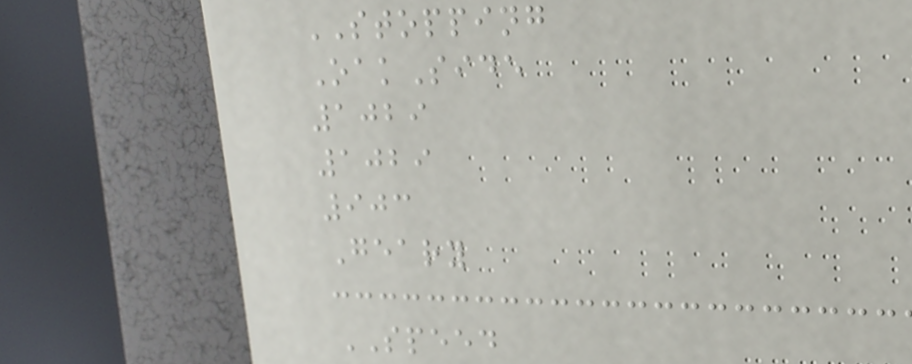STOPPING
OakSide
1029
1029
903
Geary
SPEED
